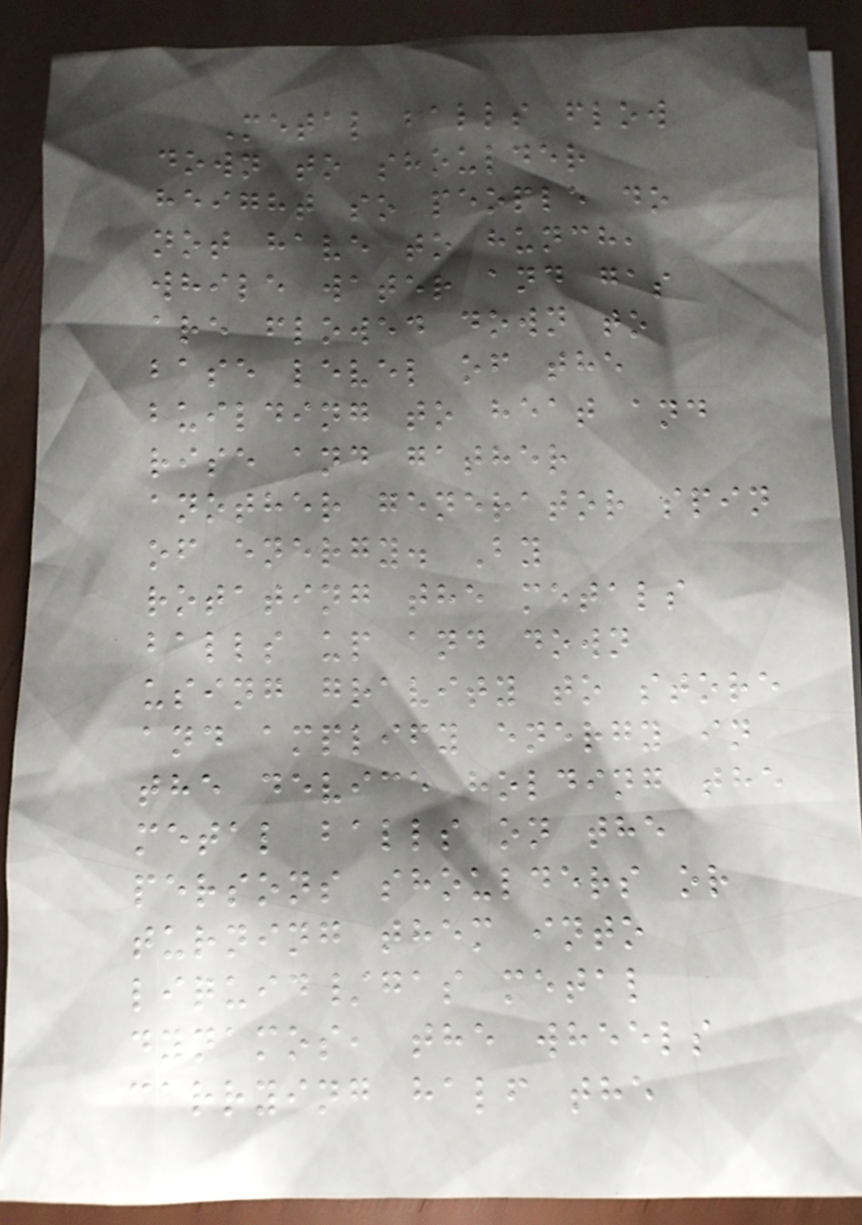Metal balls flow
down to shoulder
height so people do
not have to hunch,
while water and gas
are flowed down to
base level of the
building to heat and
rise and gather
another generator spin
of energy. By
rotating the metals
balls up and down
using gravity to store
and amplify energy in
the device holding the
metal balls on the
persons shoulders or
turning them into
liquid/gas metal
dynamos, the wheels
carrying half the
